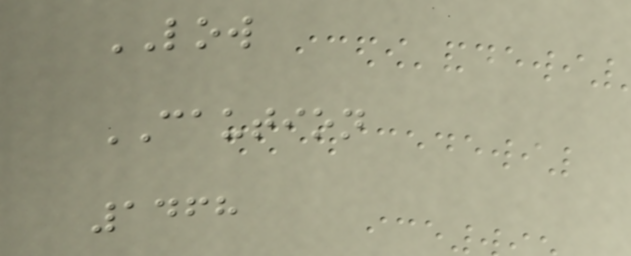LOW
CAUTION
1468
